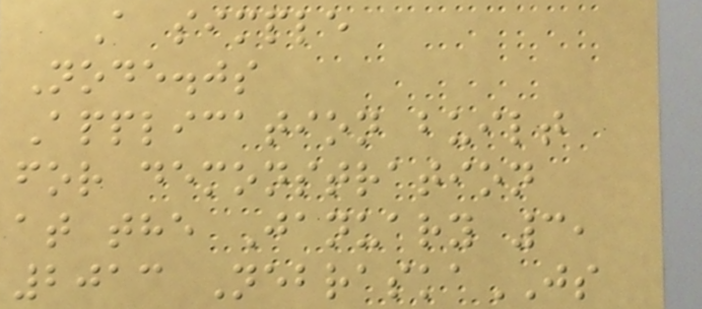A simple
Node.js
Application built
for demonstration
at the January 3,
2013 NebraskaJS
